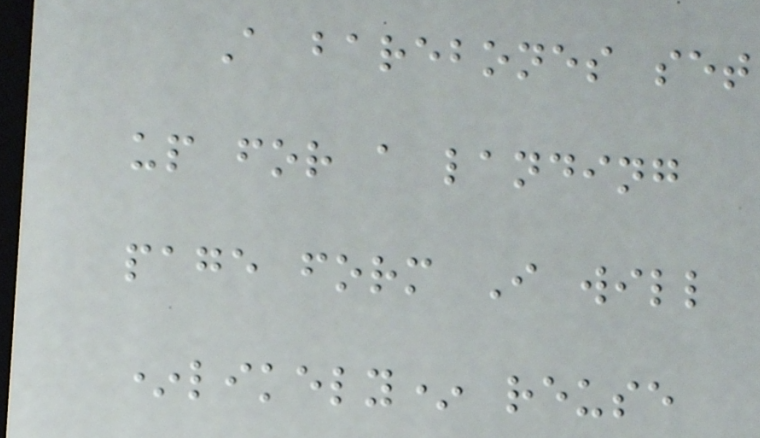A barebones set
up for a landing
page form I will
*likely* reuse
